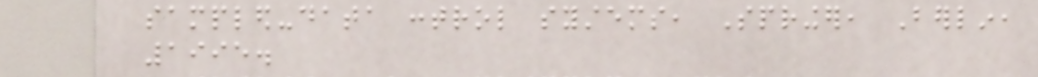sampled-data control systems, Springer, Berlin,
1995.
